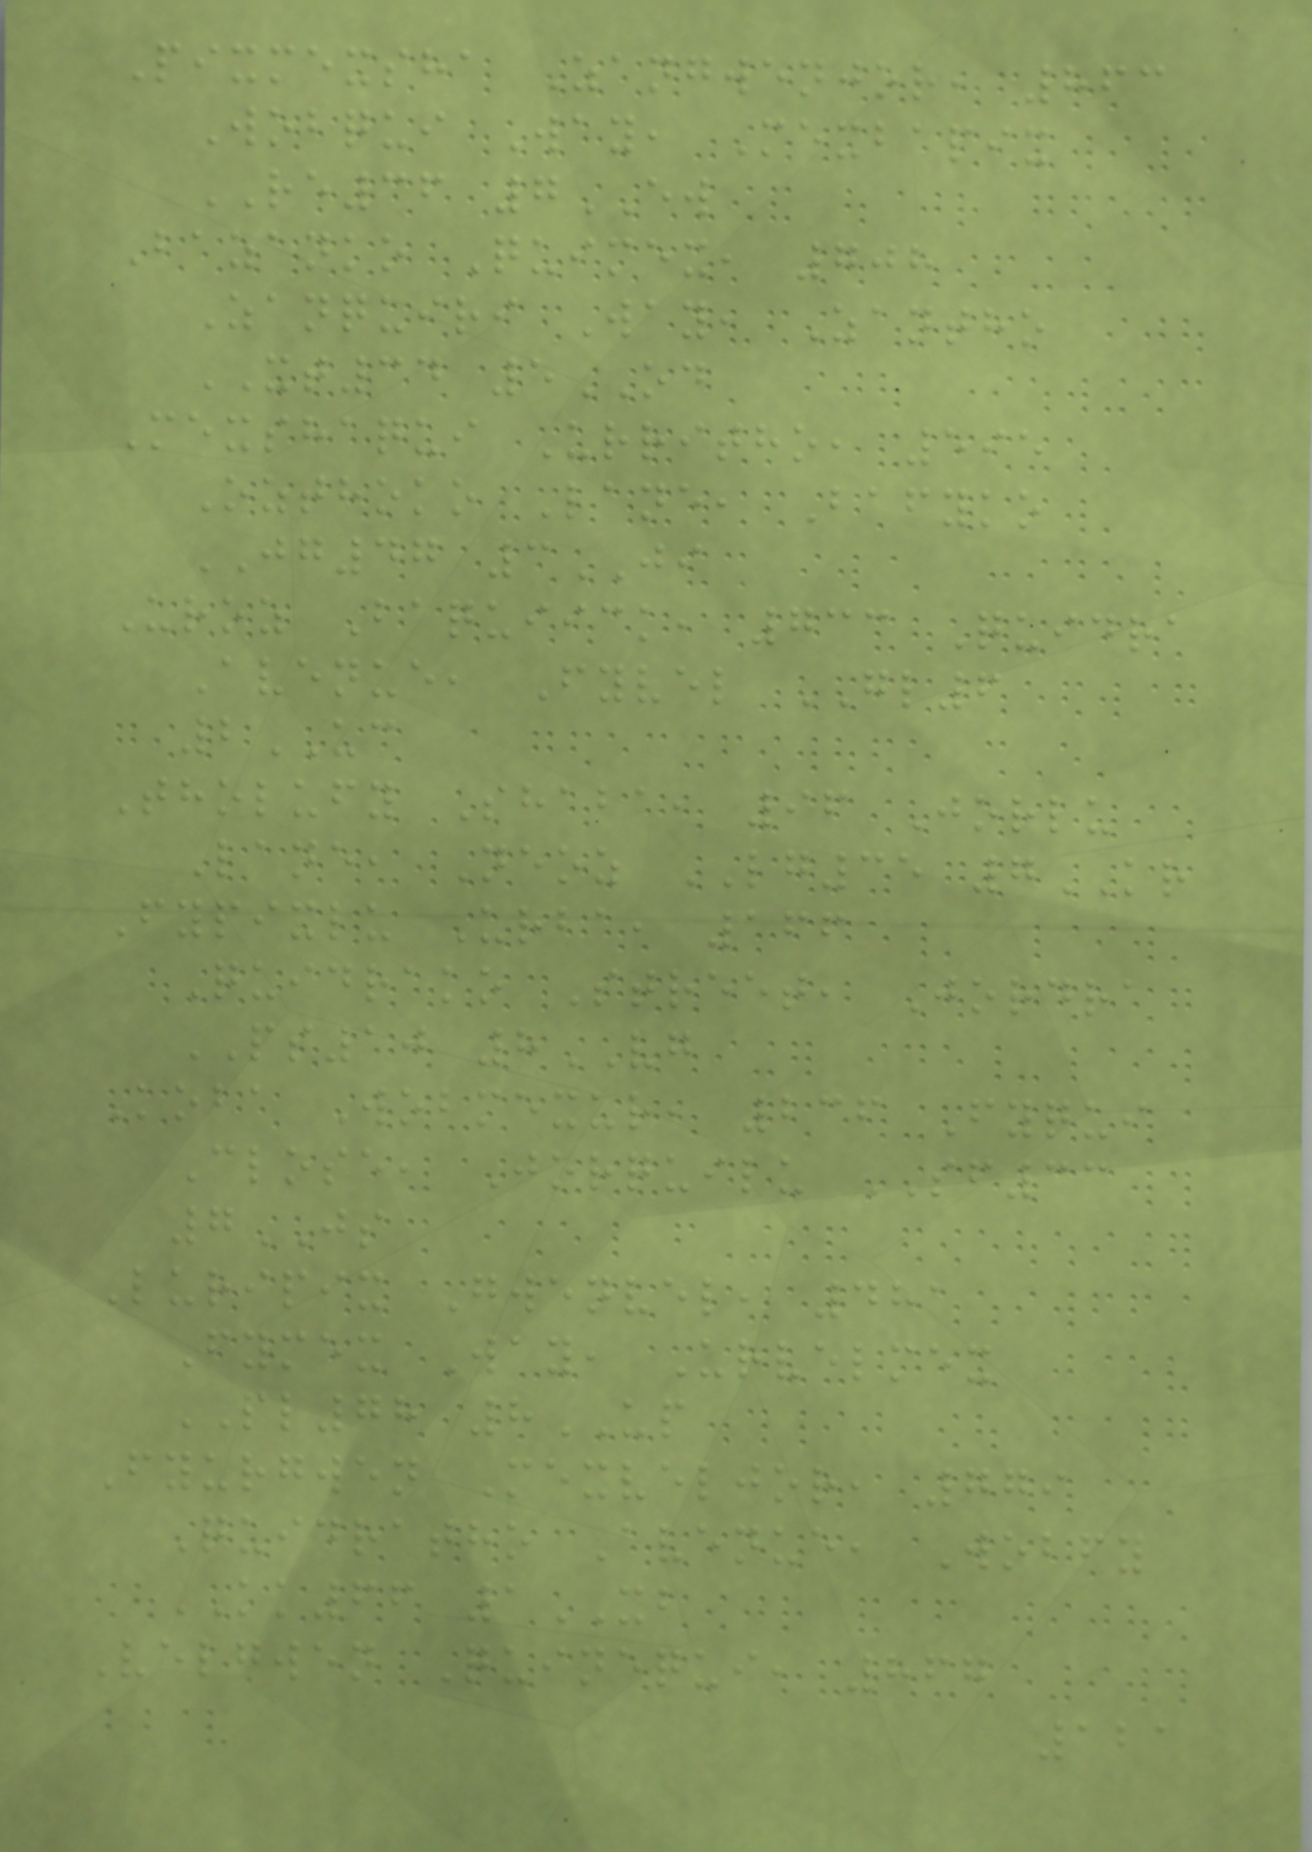Pixmexsha Zangwenjor, 863
Wobqui Way, Mexbapix
RE36 7EW
Bazanko Quimex, 708
Zanquiri Way, Zantho
XT34 5OD
Mexshaqui Urritho, 595
Ozthoko Lane, Bafyko
JG47 3JI
Uroz Baquiick, 733 Quidra
Avenue, Fyvel GL6
2UC
Tholufy Shaba, 96 Jorlu
Lane, Neoz LG35 7KR
Fypixlu Urba, 166
Quidrako Street, Jordra
PS10 8VG
Koba Wobmexur, 236 Fyqui
Close, Jorquilu SF33
7JS
Luripix Gwenvel, 481
Fymex Way, Urvelmex
PL78 8UP
Fyurgwen Mexveljor, 779
Quidratho Avenue, Wobfy
KK66 1XB
Velgwen Quinequi, 867
121
